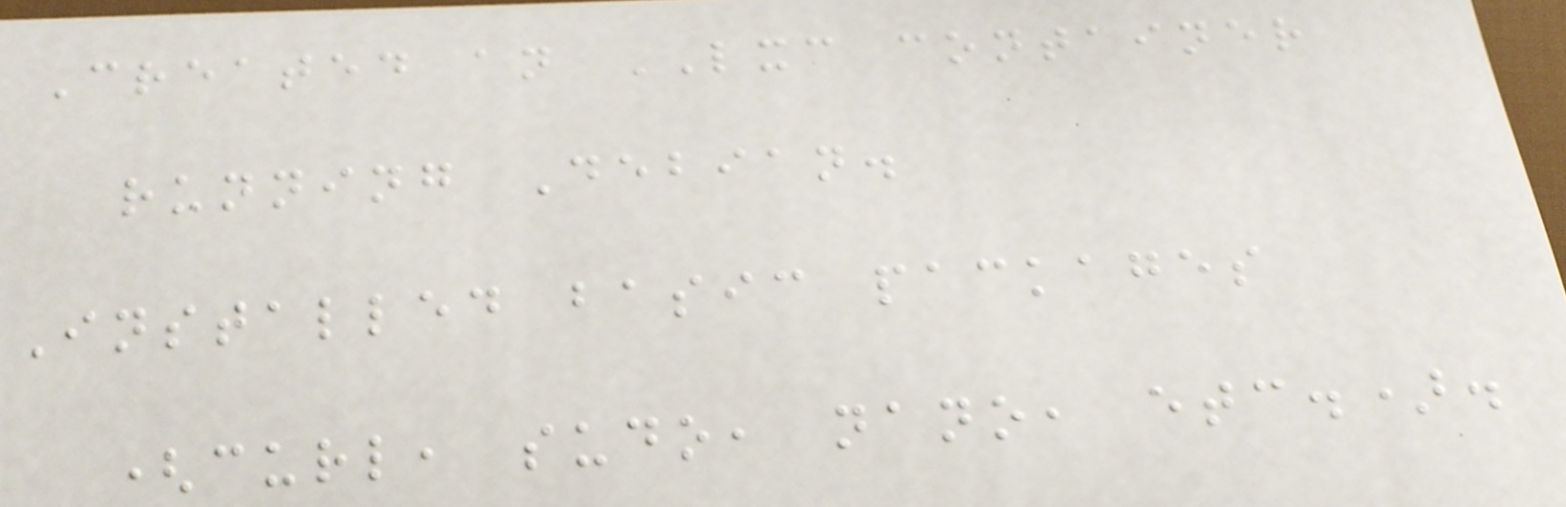Created an LXC container
running Debian.
Installed basic packages
(curl, sudo, nano, etc.).
